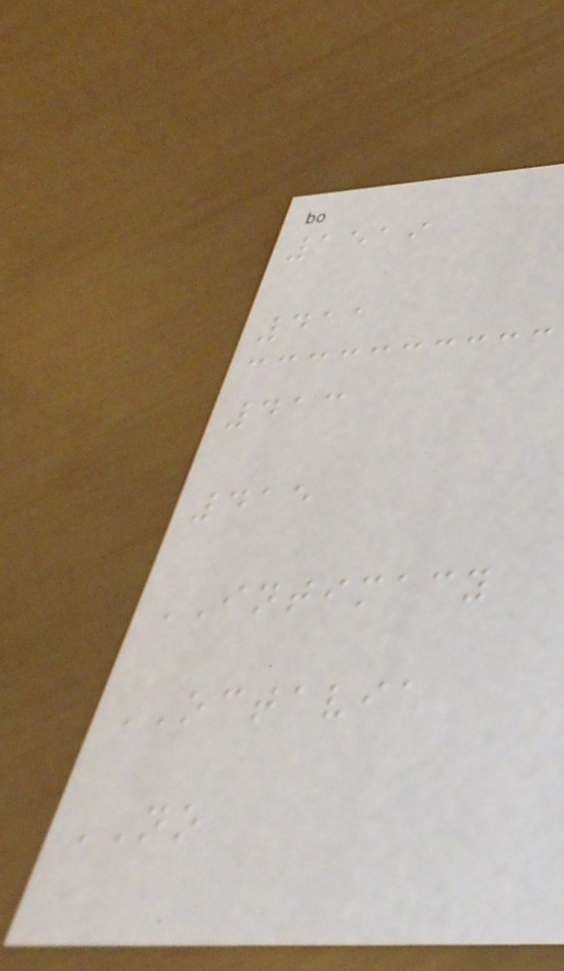1519
411
413
415
INTIMACY
OCTAVIA
NO
